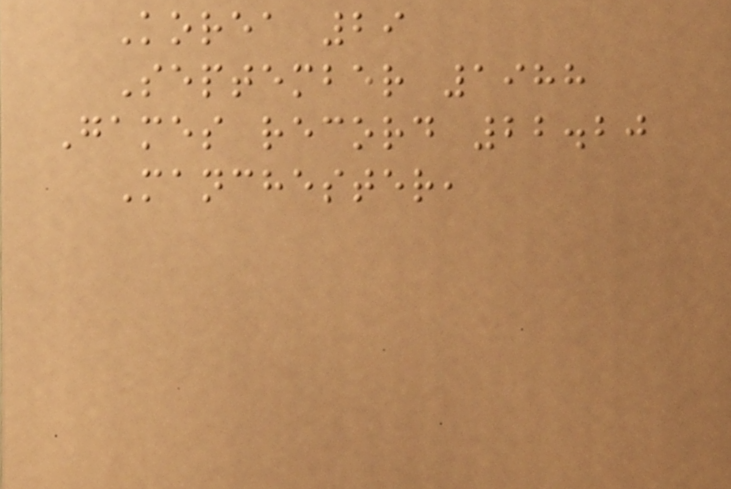Korea 29
September 1988
Games record 22.20
Manchester,
